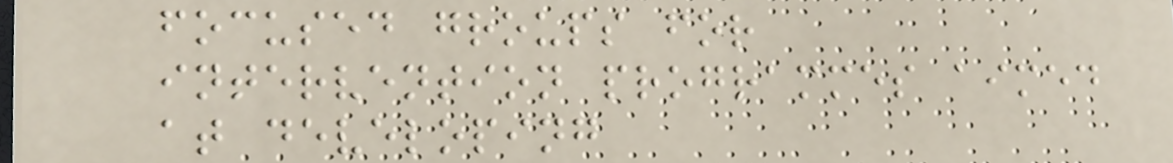focused groups for
intervention programmes aimed
at developing
